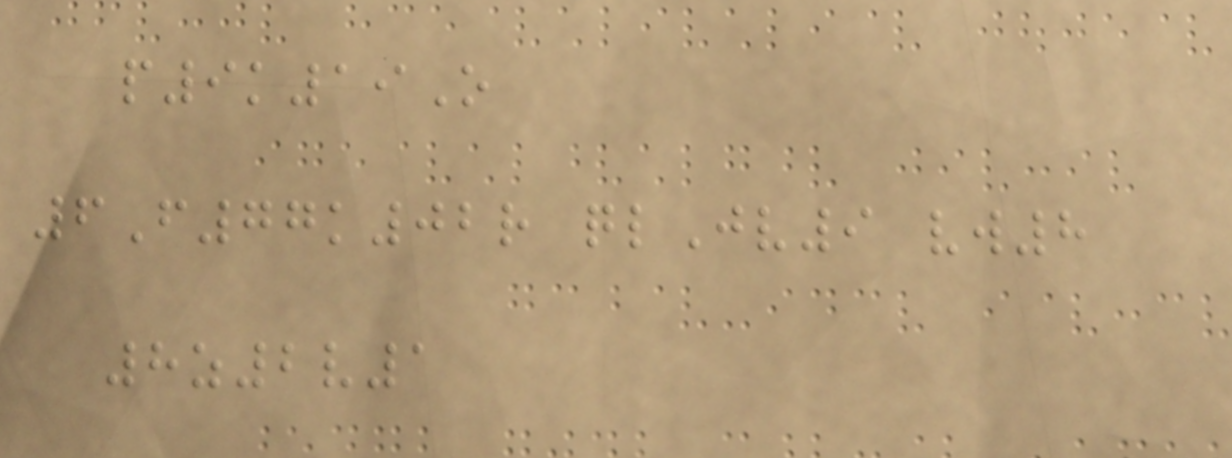p9k19O
6F77k02r qlJv9 vw8
8z2v1
